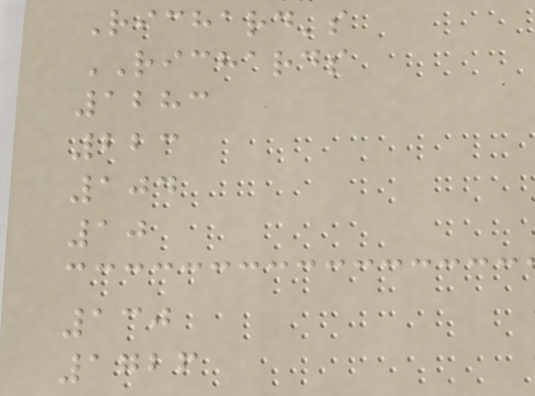Richard's
RICHARDS
1283
223
104
10
130
1726
